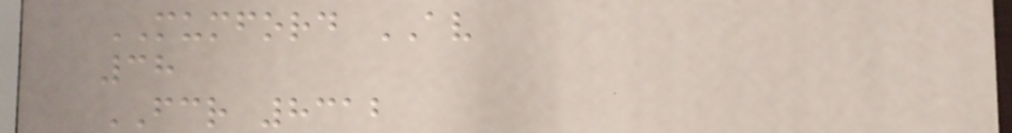MUMFORD AV
38
FCR 8312
